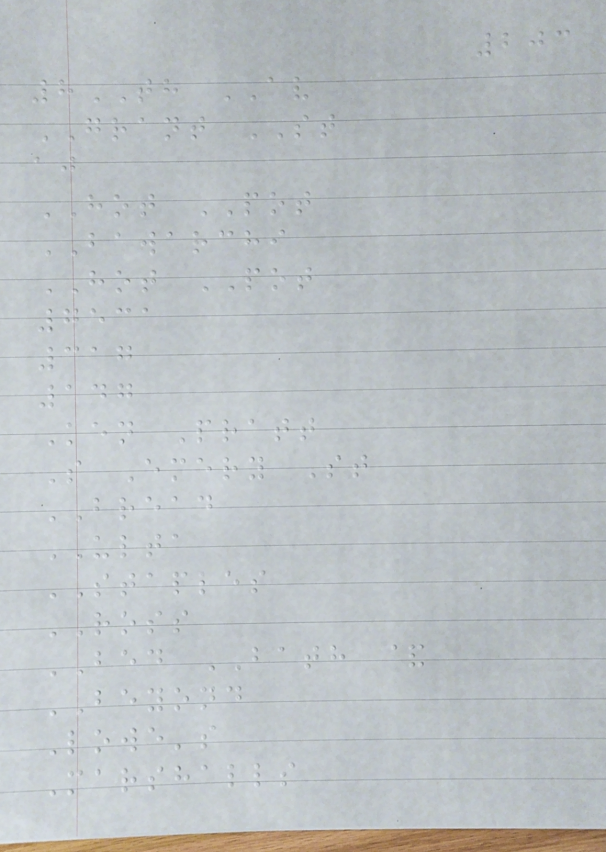203
8TH AV
GRANT ST
aj
HOT POT
BAWARCHI
HOT POT
7531
317
147
Ken Pratt
S Emery St
BREAD
ULTA
STAPLES
ROSS
BED BATH &
BEYOND
Lowe's
Marshalls
